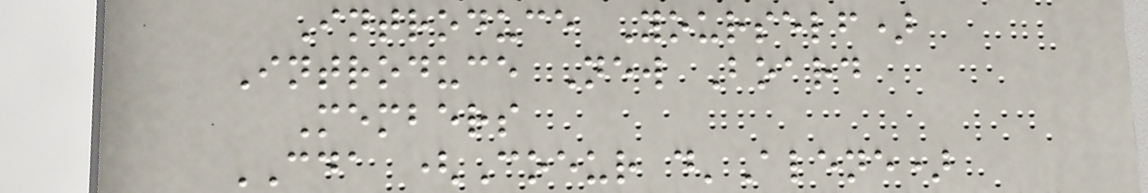Introduce Yourself)
Introduce New Board
Members
CDA (Coeur d'Alene)
